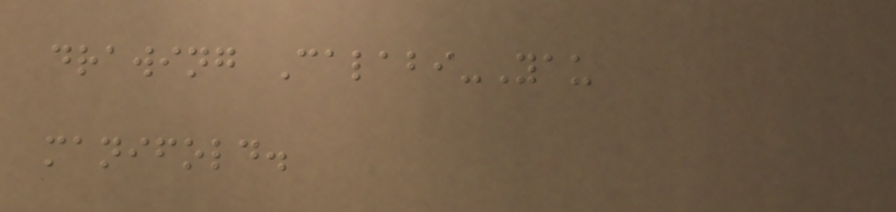drawing Calabi-Yau
manifold.
